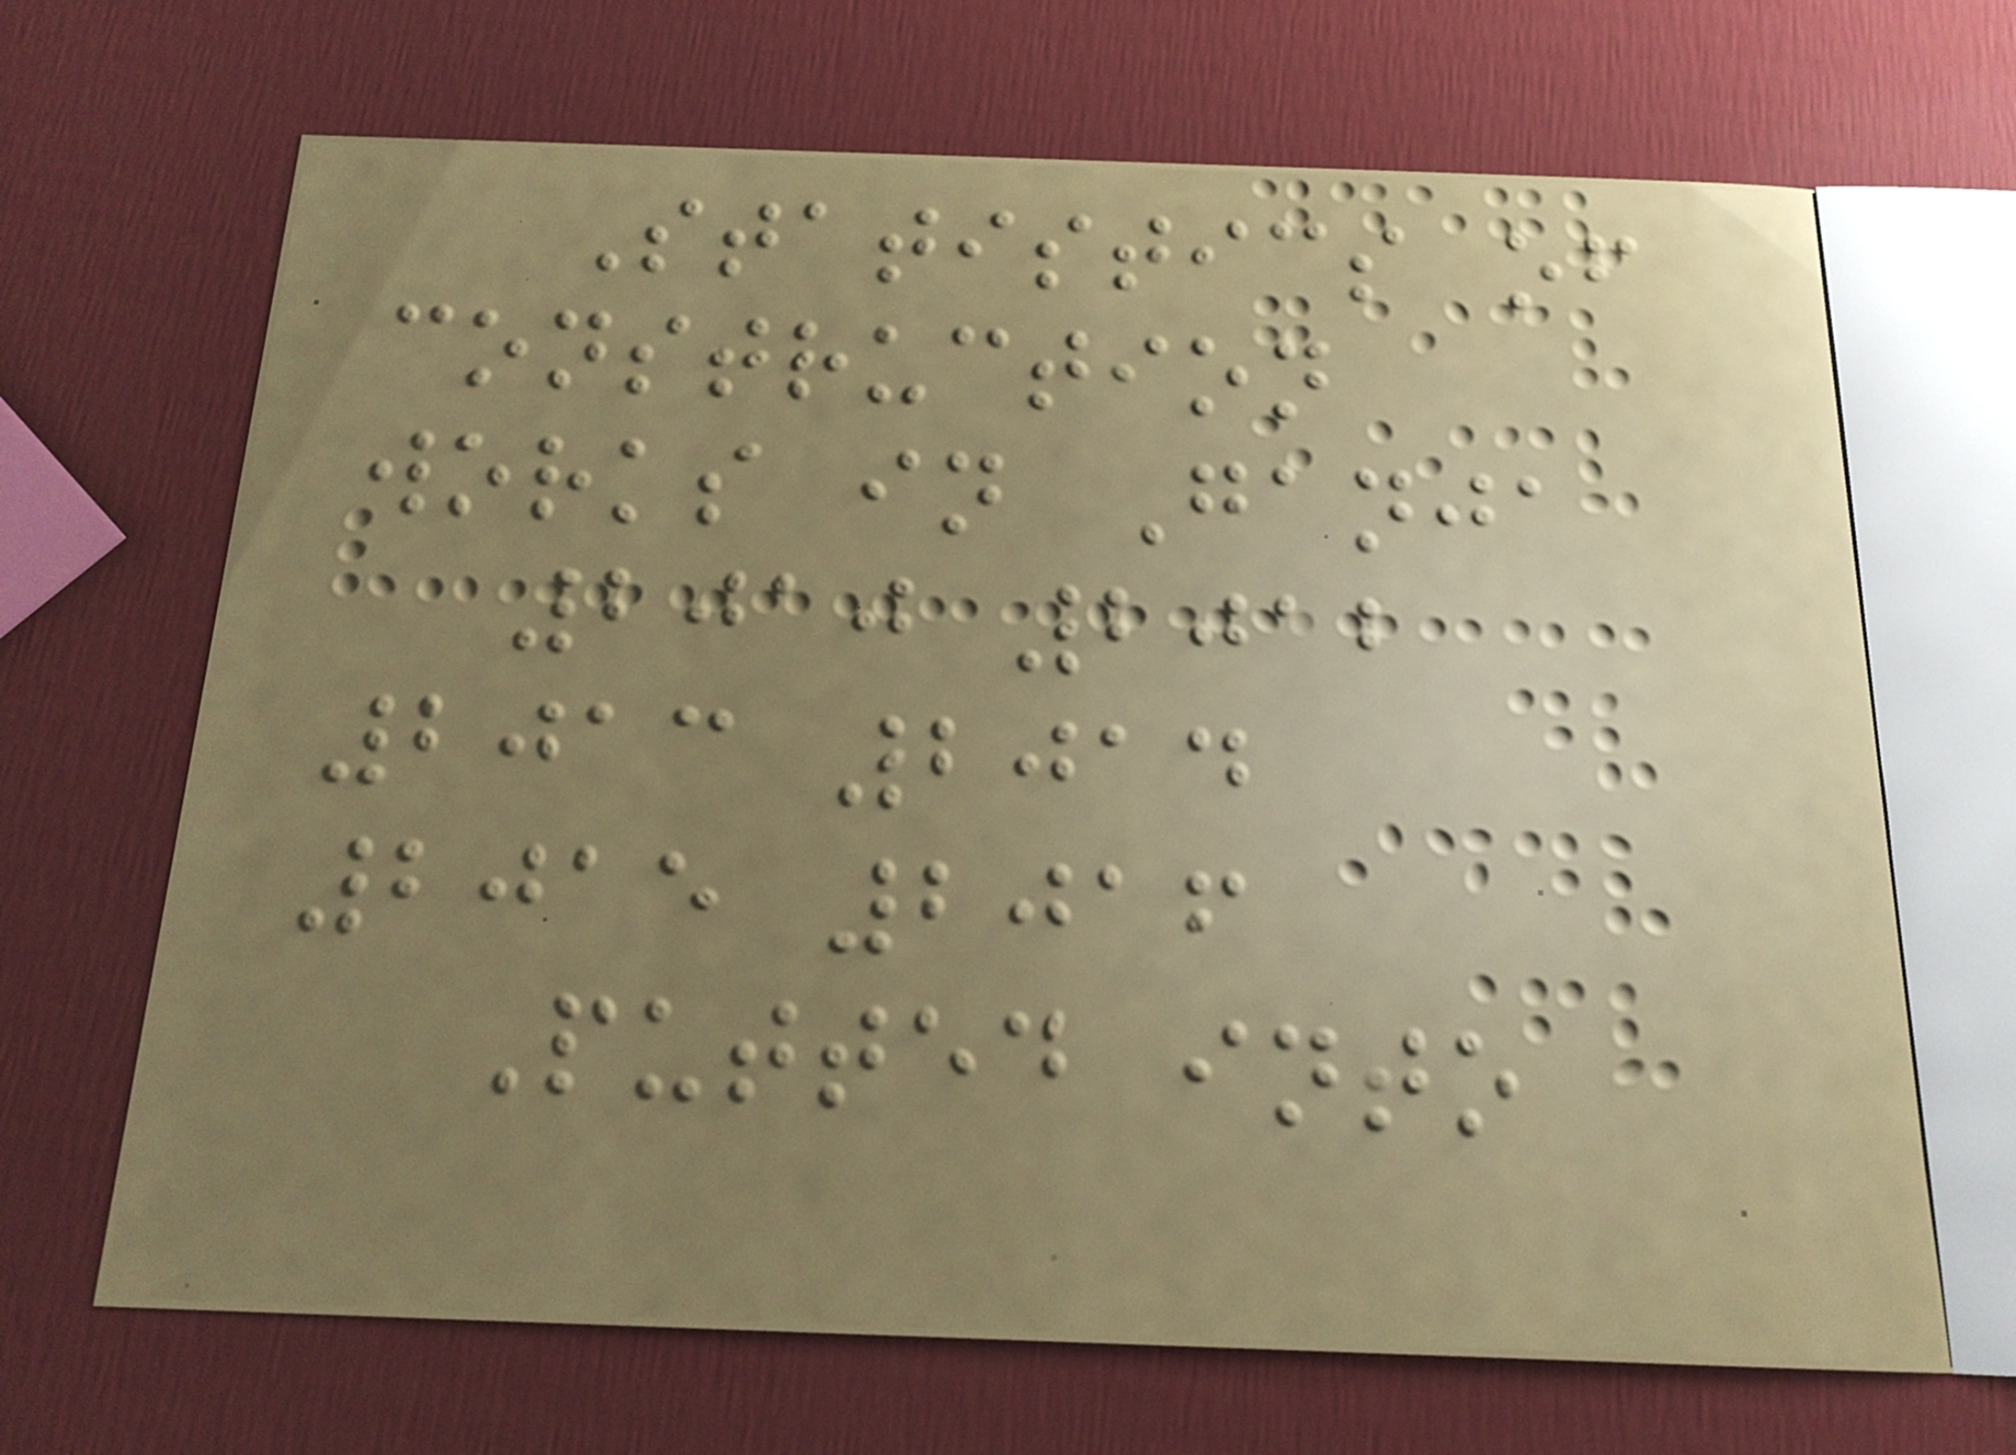Statistics of
construction
works in Ganja
2010 2012
2013 2014
2015 2016
Putted into
